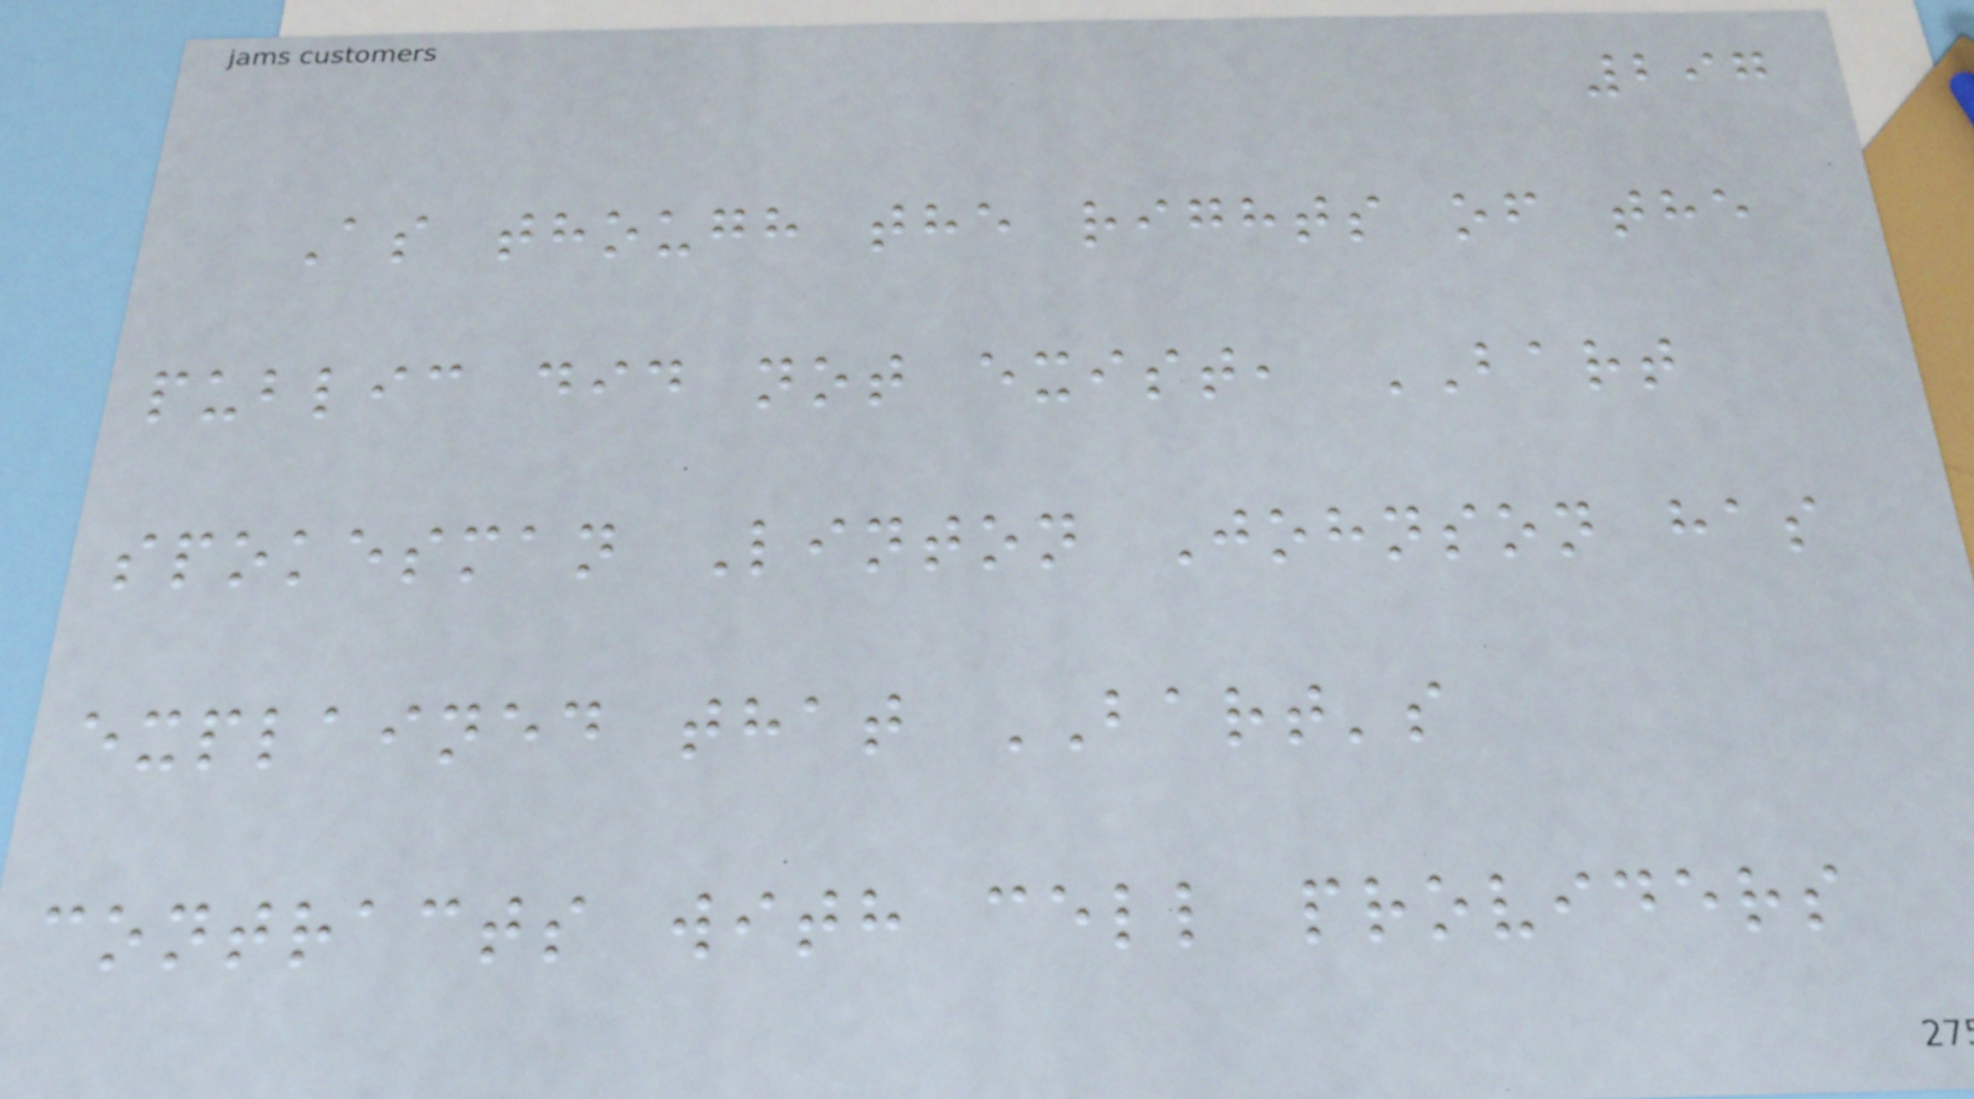297
As though the rights of the
public did not exist, BART
spokesman Linton Johnson has
explained that BART's
contracts with cell providers
